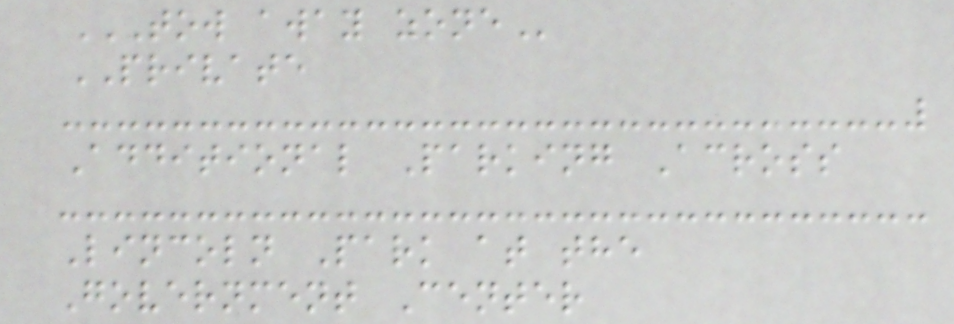TOW AWAY ZONE
PRIVATE
Additional Parking Across
Lincoln Park at the
Government Center
